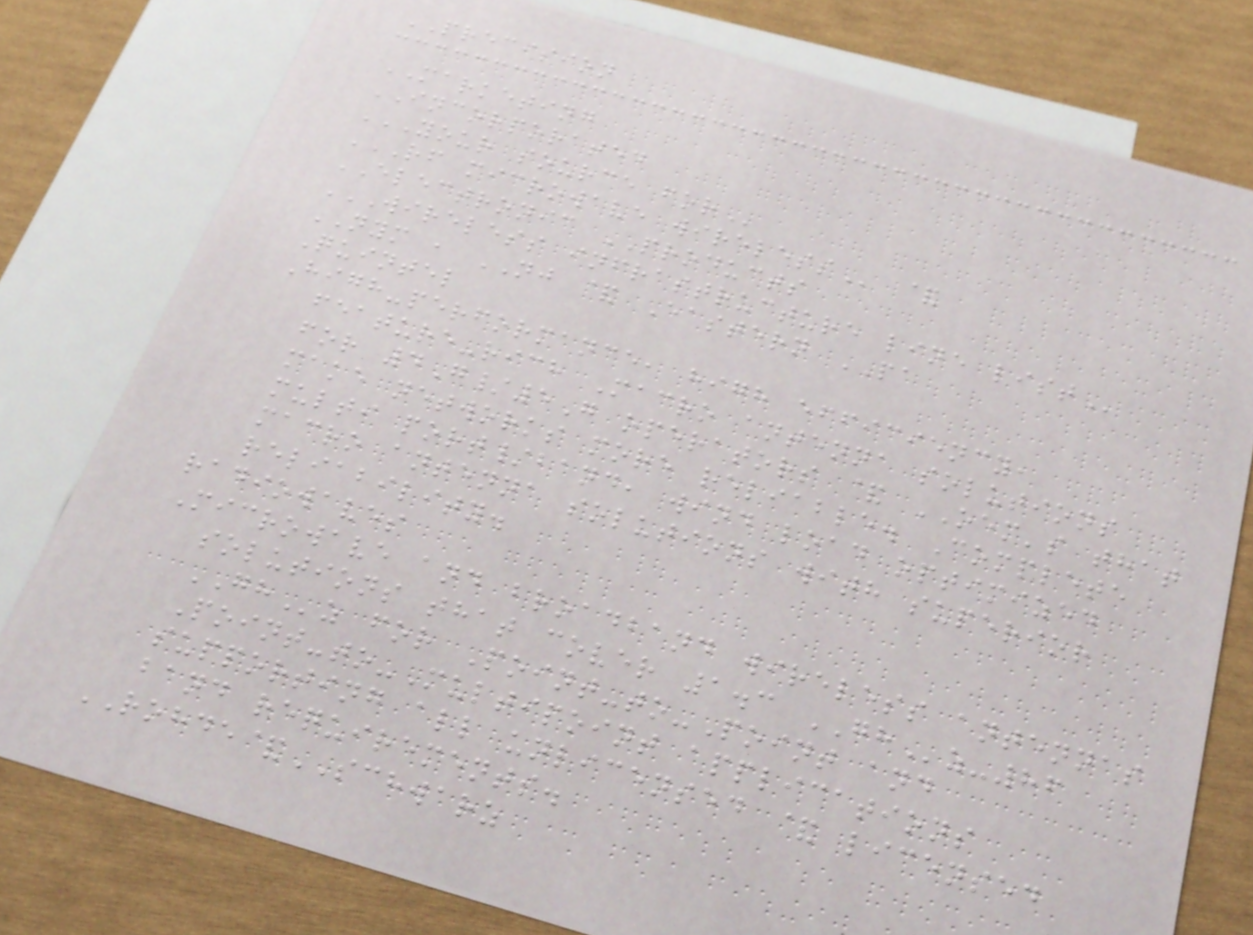PRECISION
MARKETING
INCORPORATED
YOUR SOURCE FOR
RF MICROWAVE WIRELESS &
ELECTRONIC PRODUCTS
WIRELESS INFRASTRUCTURE LINE LIST
NYM , NJ & Eastern PA
Quintel
High-performance, high efficiency,
feature-rich Macro antenna solutions
for 4G/5G operators & OEM's that
make networks more reliable. Complete
multi port/band, wind load optimized
macro antenna solutions with superior
reliability.
radiowaves
Microwave and broadband wireless antennas
solutions that cover 1.3 GHz-86
GHz for Point-to-Point and
Point-to-Multipoint applications
supporting all unlicensed & licensed
band requirements.
ROHDE&SCHWARZ
